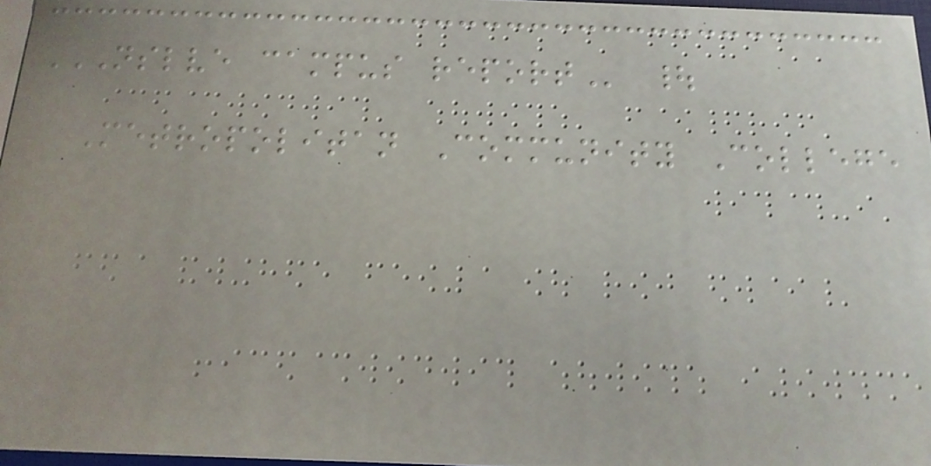NSLVE CAMPUS REPORT |
Metropolitan Community College
